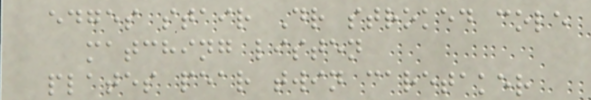edges stair Dr stroked cole
matching listen
plates pear twin caretaker
